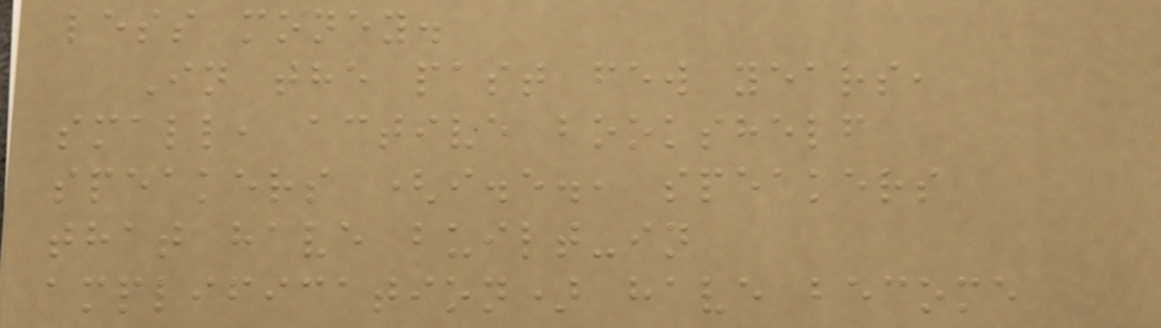less money.
In the past few years,
small, active bookshelf
speakers (i.e., speakers
that have built-in
amplification) have become
